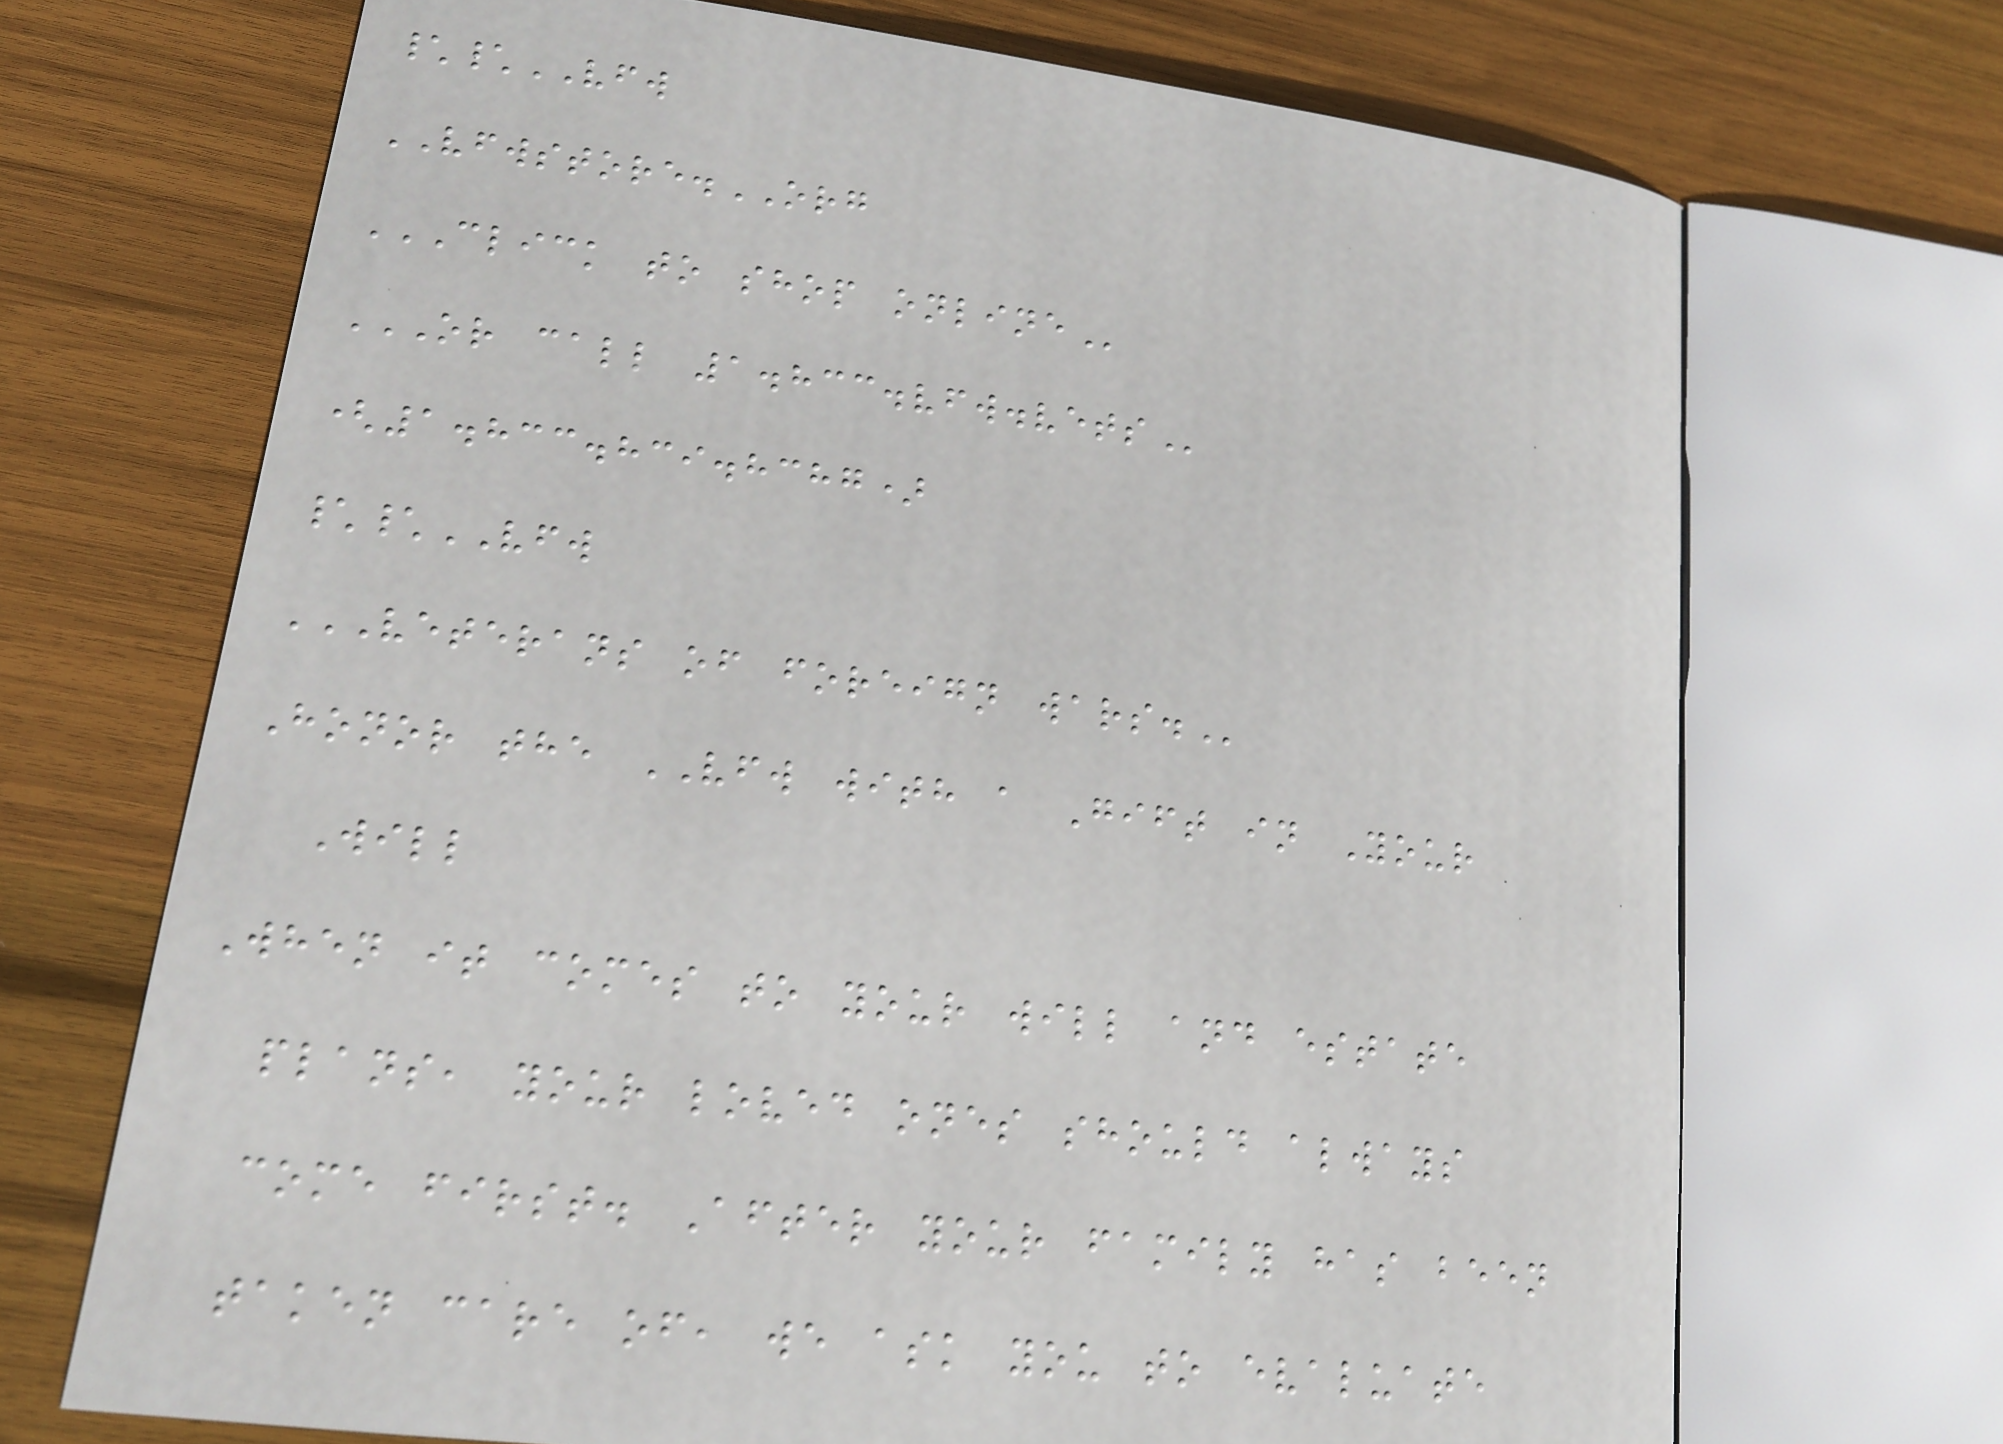\\VFW
VFWSTORE.ORG
CLICK TO SHOP ONLINE
OR CALL 1.833.VFW.VETS
(1.833.839.8387)
\\VFW
VETERANS OF FOREIGN WARS.
Honor the VFW with a Gift in Your
Will
When it comes to your will and estate
plans, your loved ones should always
come first. After your family has been
taken care of, we ask you to evaluate
